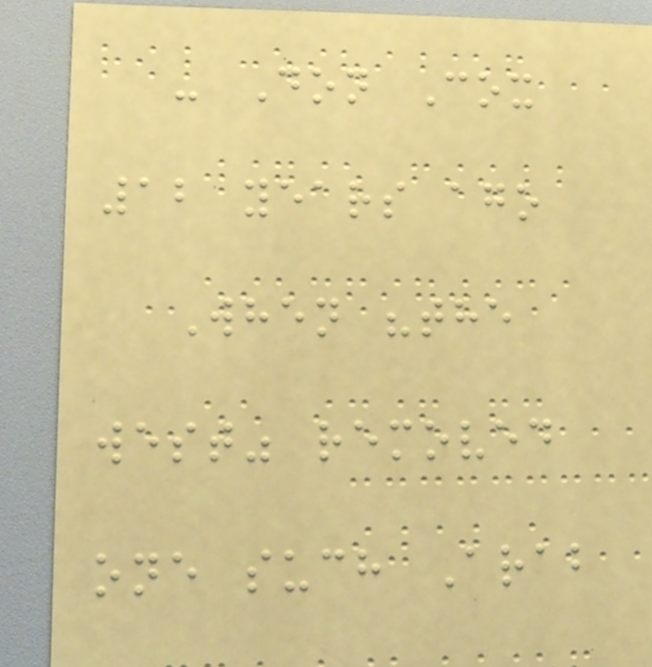- Don Cox
12 years ago
When "the
west" removed
one such Arab
